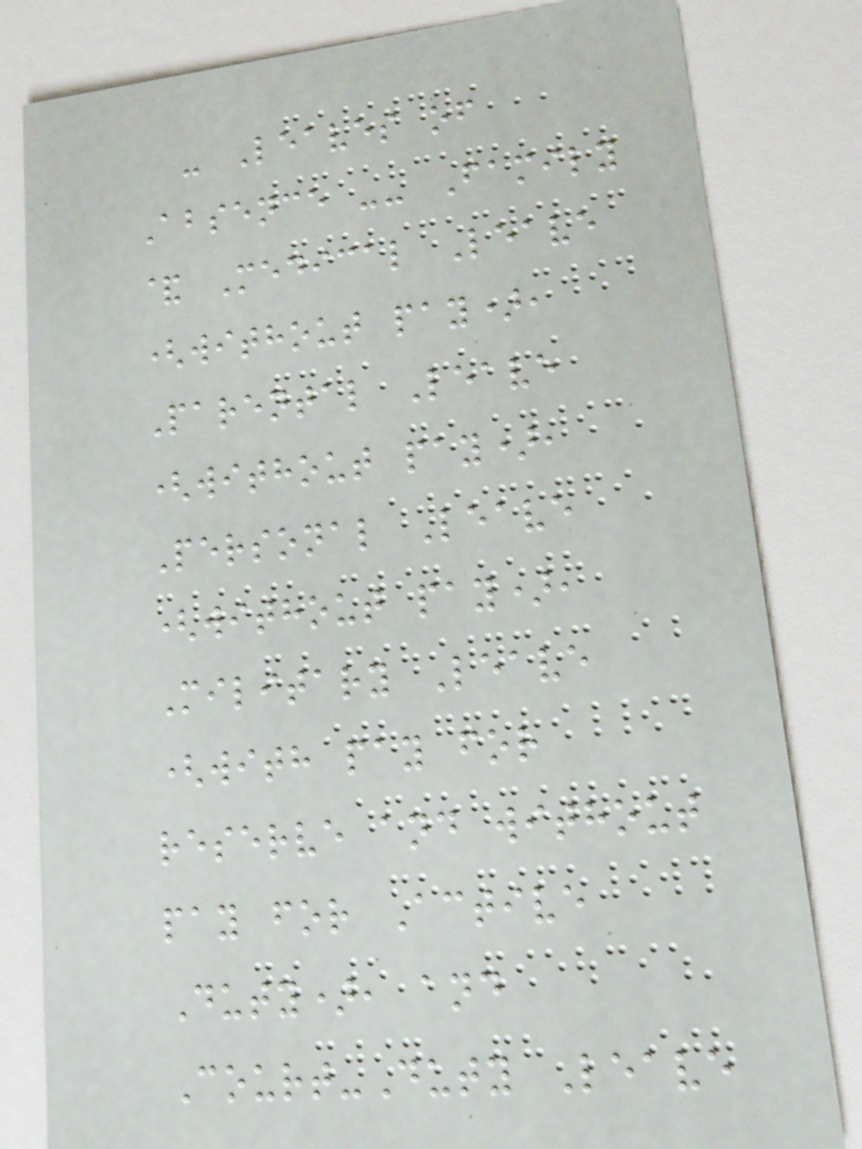- Leaves of
Absence -- Family
& Medical Leave
(without pay),
Parental Leave
(without pay),
Personal Leave
(without pay),
Military Leave
(with pay for
reserve and without
pay for Active
Duty), and
Court-Duty Leave
